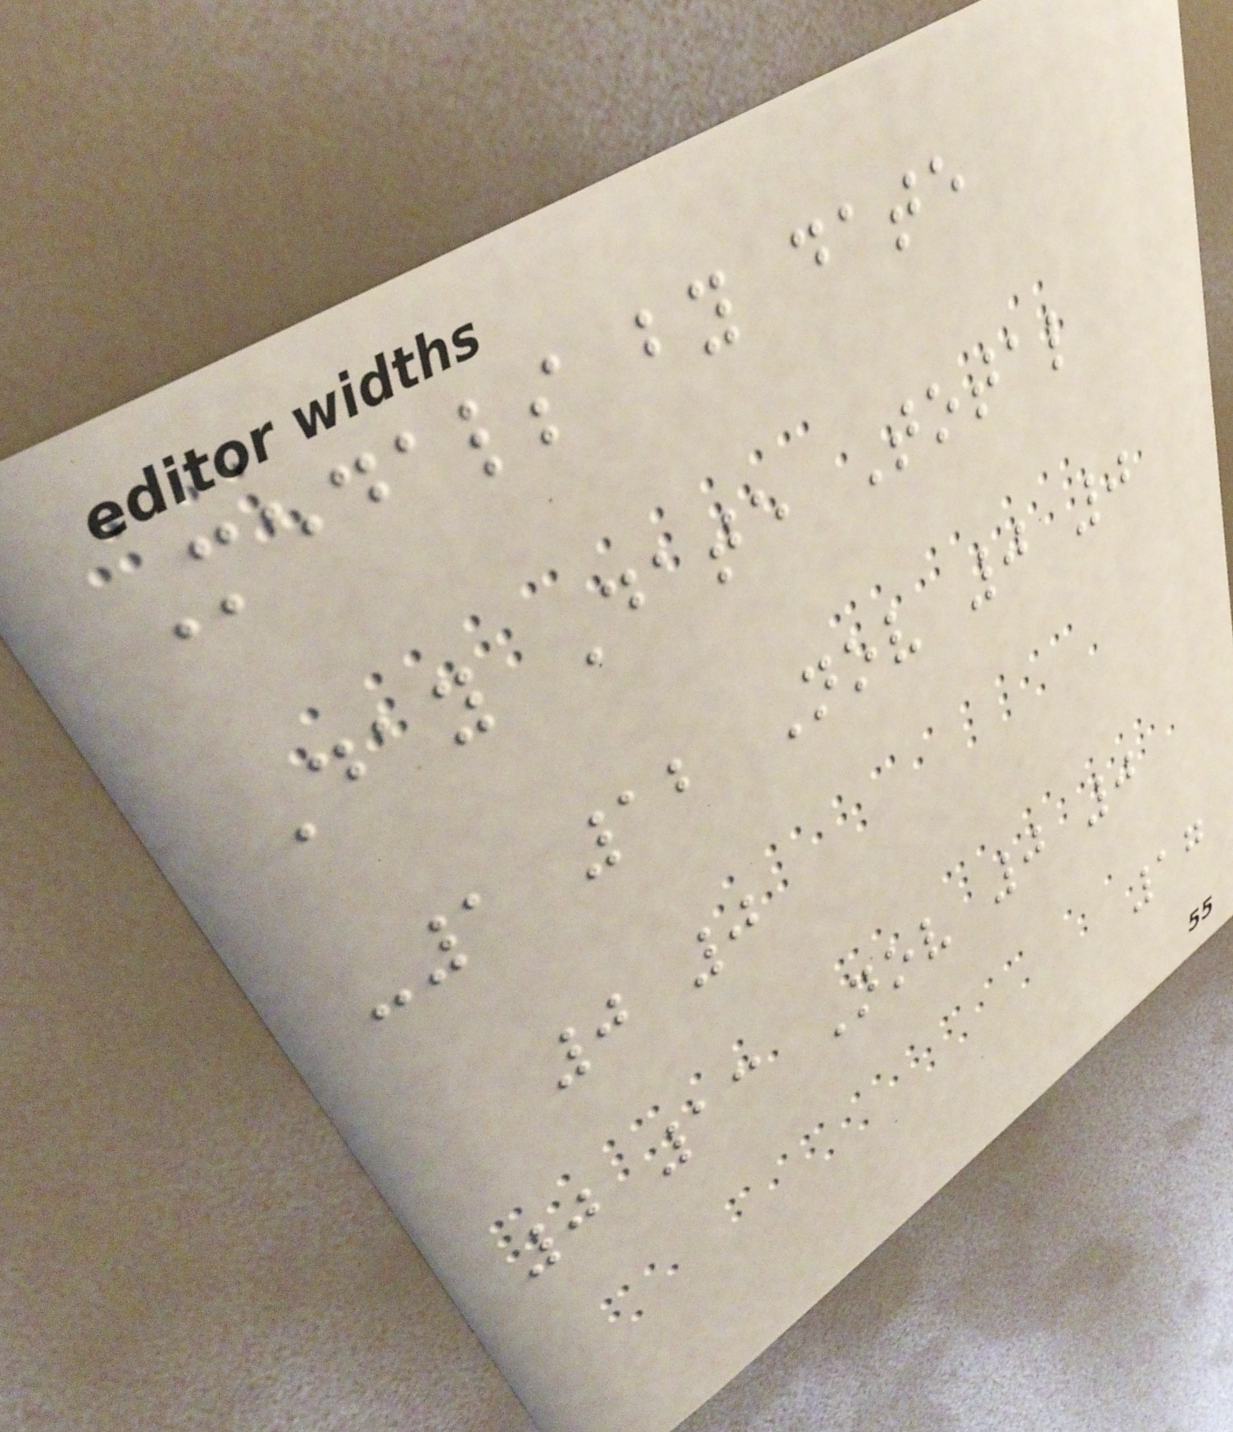Medals by date
Day Date Total
-1 12 Nov 0 0
0 0
0 13 Nov 0 0
17
